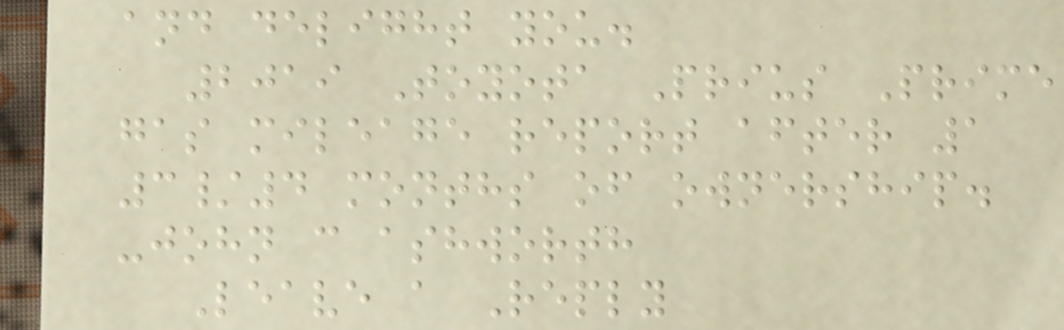and delight you.
2019 Toyota Prius Prime
gas mileage report after 1
3/4 months of ownership.
-john c ashworth
Leave a Reply
